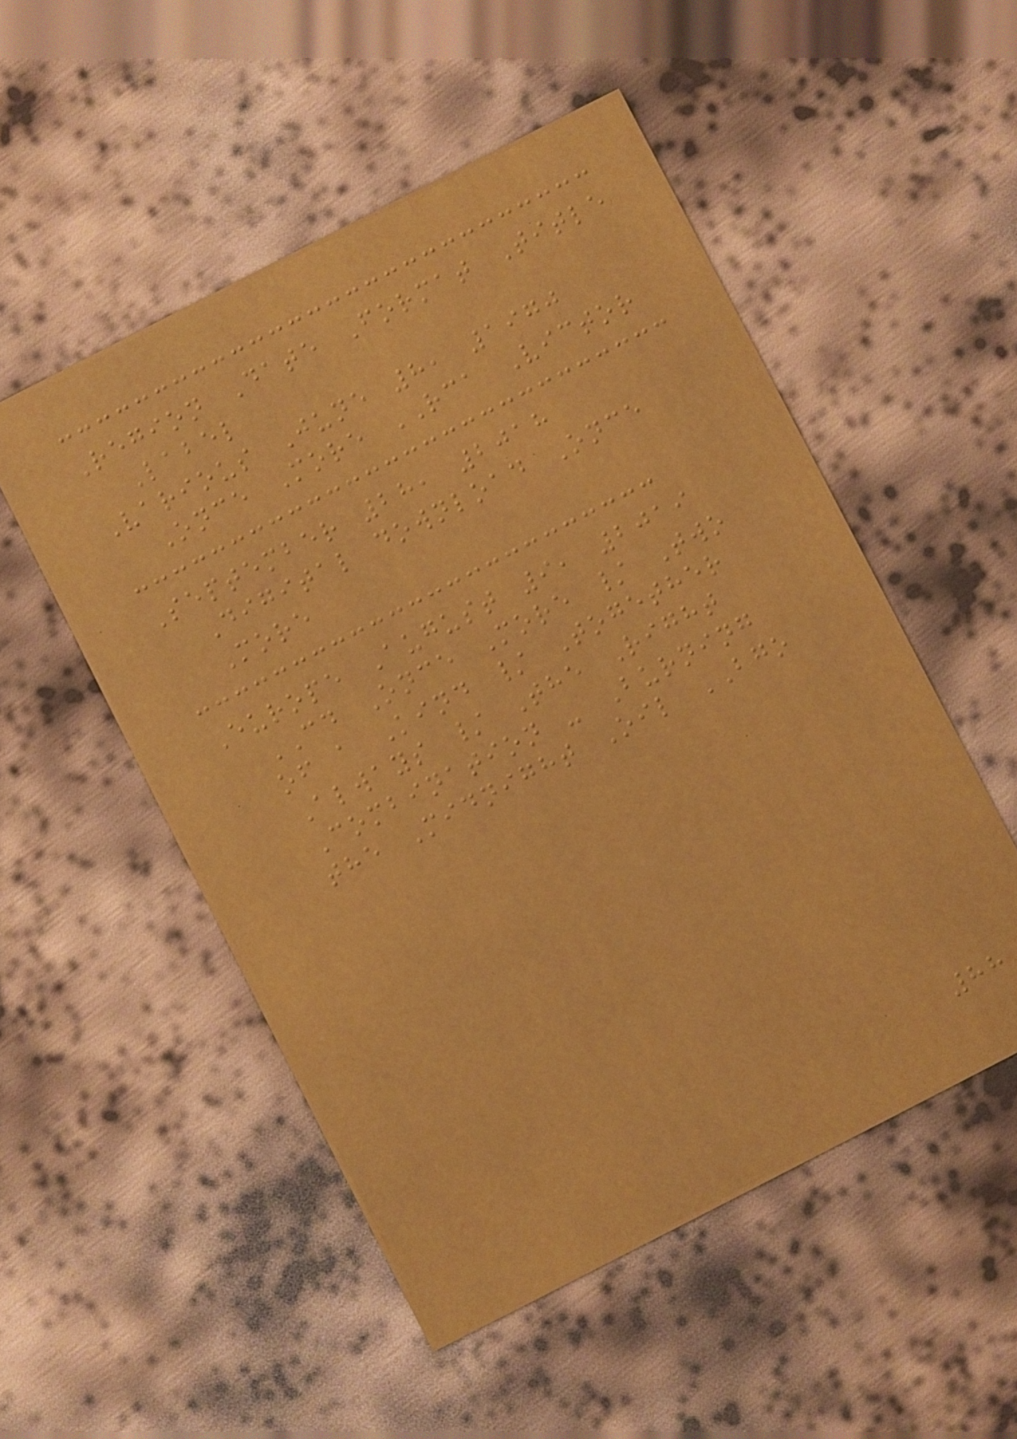Region Date Format Title
Label
Various June 8, 1970
Once More RCA Victor
September 28, 2018
Digital download Once
More
Europe August 9, 2019
CD Once More / Two
of a Kind / Together
Always / The Right
Combination - Burning
the Midnight Oil BGO
88
